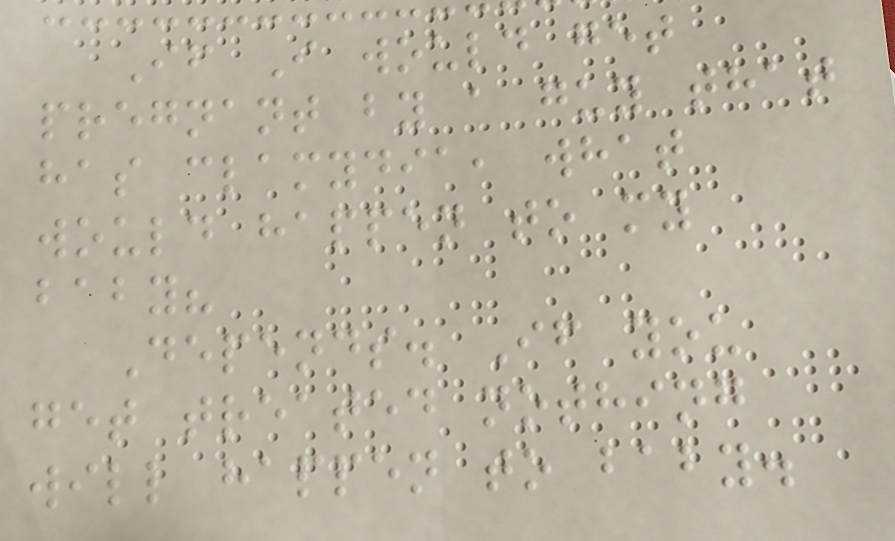If I would get
pregnant by a guy that
has clamydia, what
would happen to my
baby?
Depends. If you
get treated nothing
will happen to baby.
